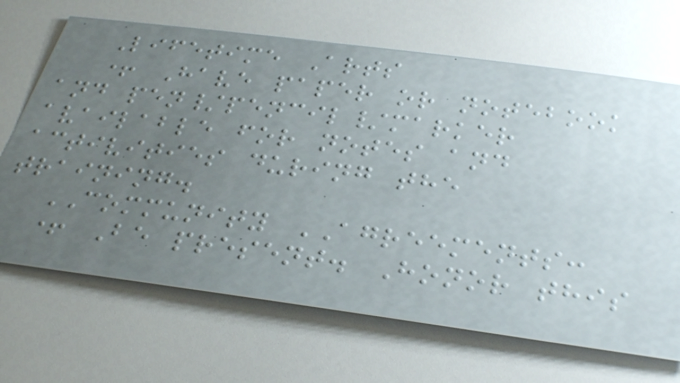Lifetime Arts
+ Have paper or notebook
and pen/pencil/marker
available for notes and
activities during the
training.
COMMUNITY AGREEMENTS:
+ Be present. Honor this
